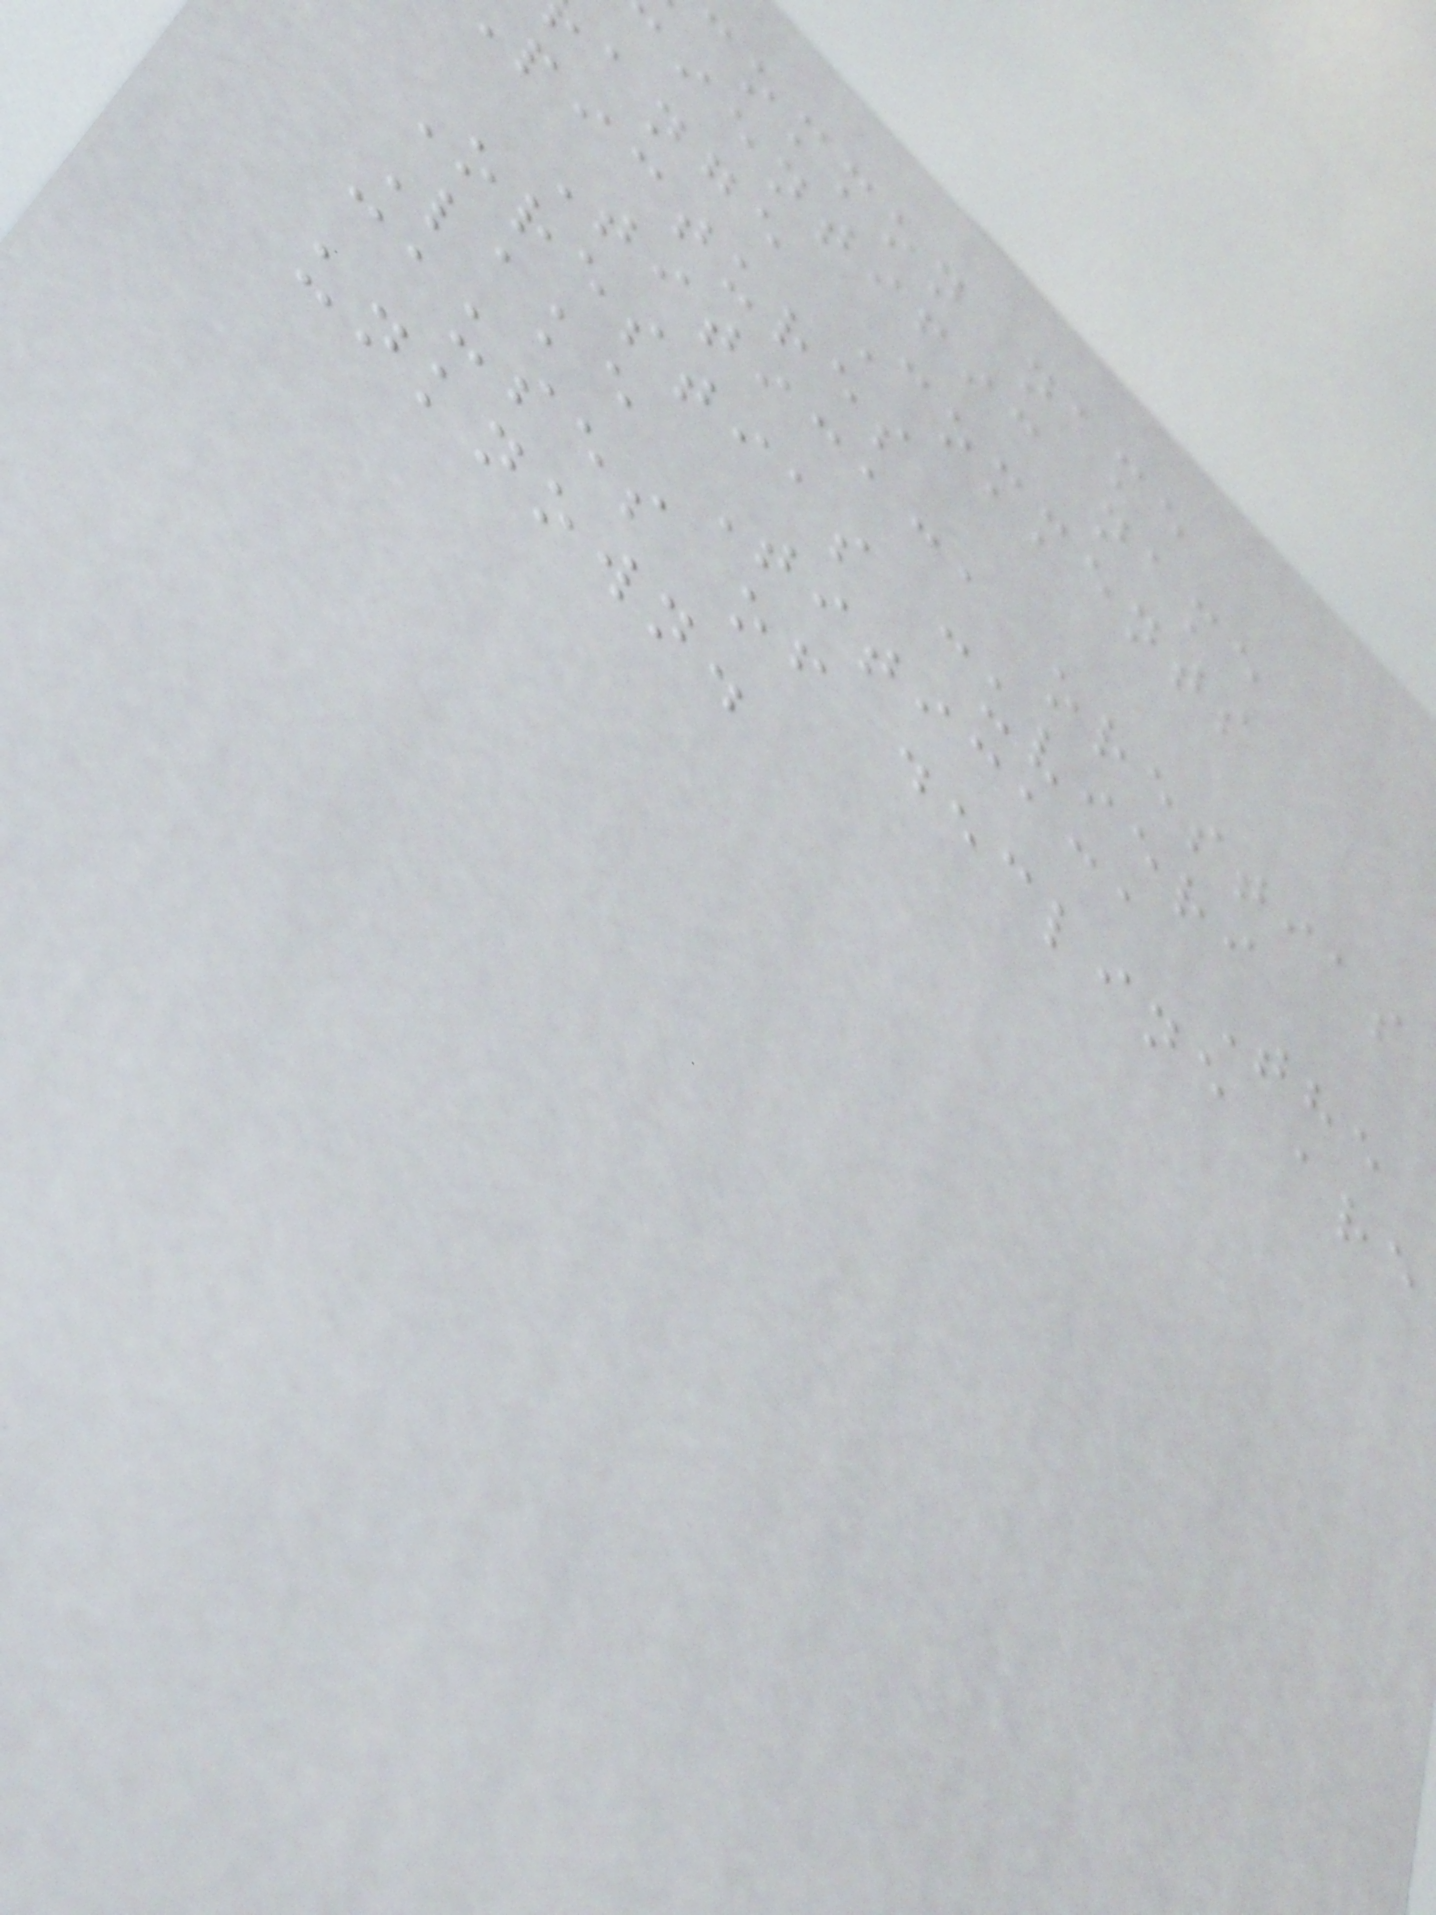common name
ientific name
ange Comments
pictures
Titicaca orestias
Orestias cuvieri
Lake Titicaca The
causes of decline are
unknown.
